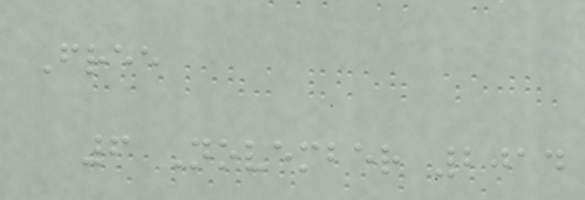Free
6 November 2014
